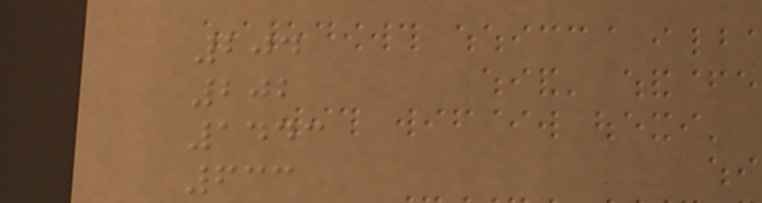204
202
1443
633
